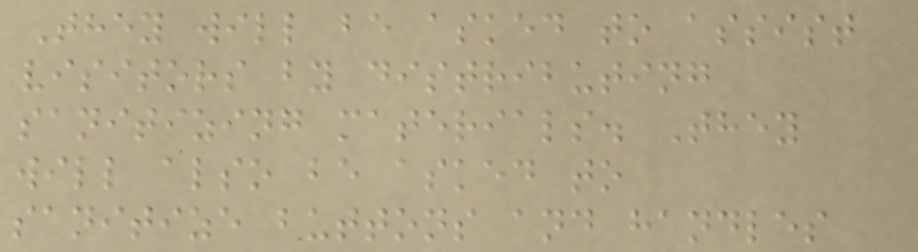They will be asked to assist
visitors by distributing
sanitizing materials. They
will also be asked to
sanitize buttons and handles
